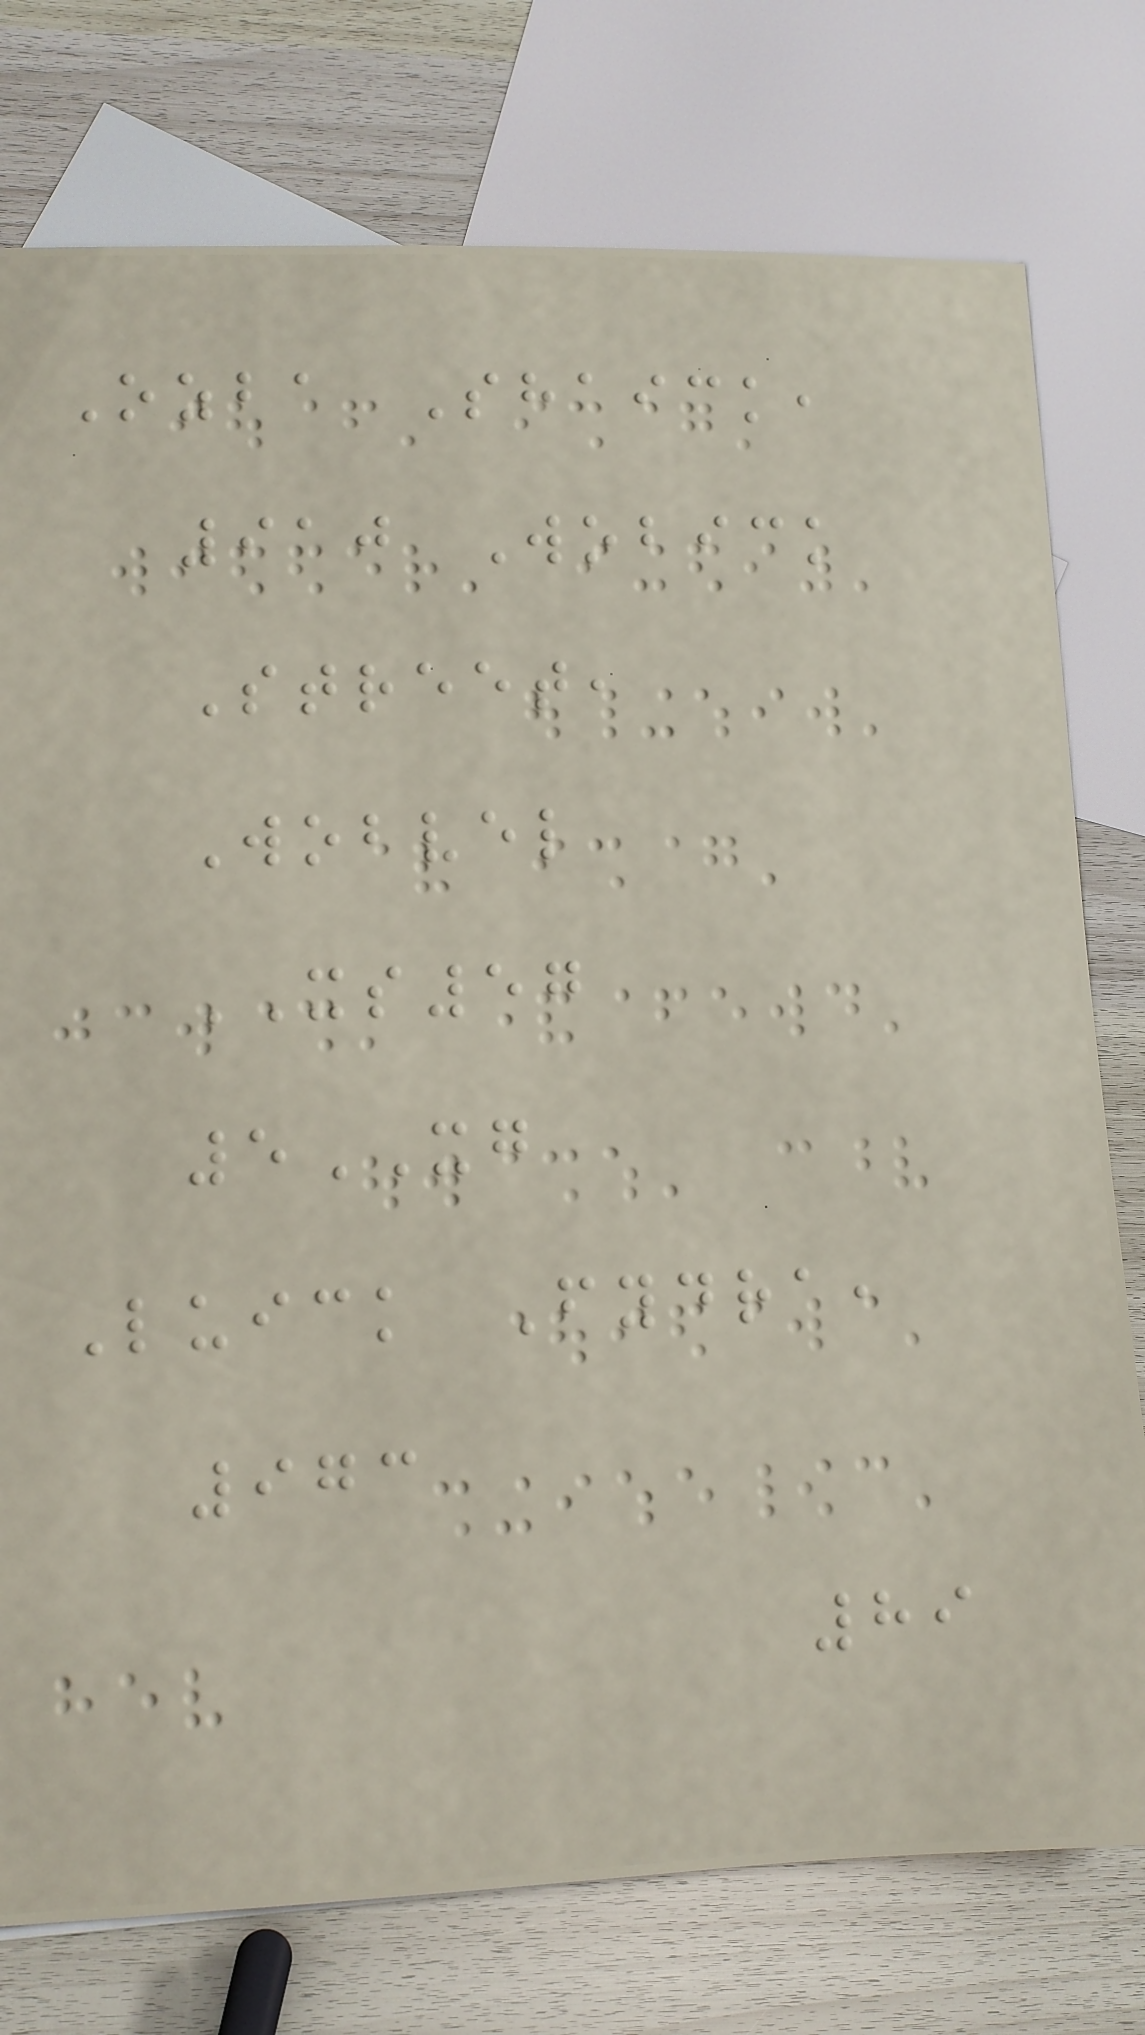Ozba Shaick,
910 Wobick
Street,
Wobvel
XS57
5XG
Luick Fydra,
973
89
